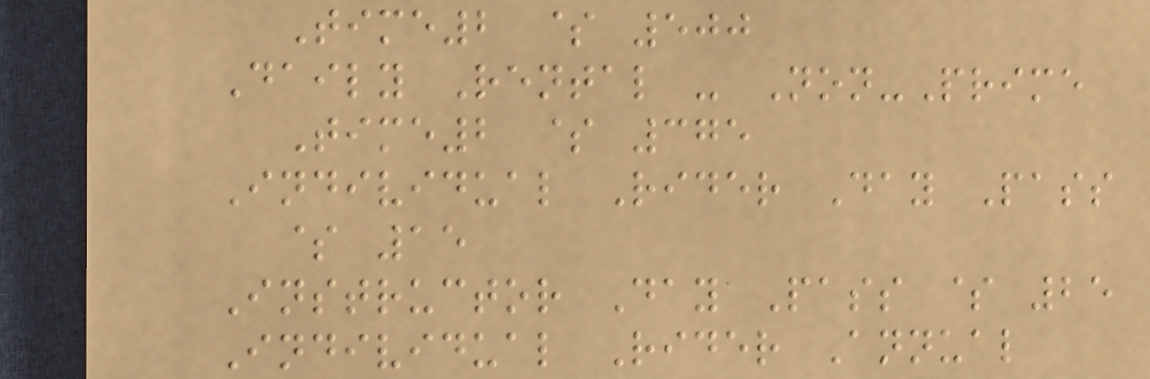Time2 $ 500
Daily Rental - Non-Prime
Time2 $ 375
Individual Rider Day Pass
$ 15
Instructor Day Pass $ 25
Individual Rider Annual
